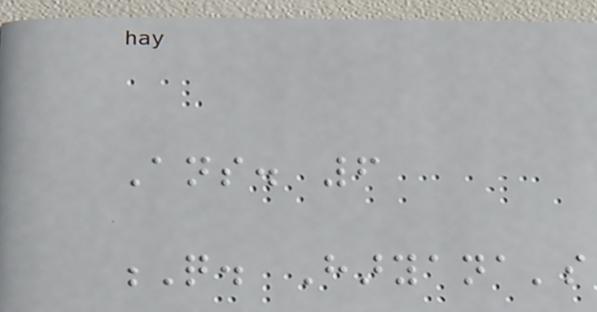Ans. 6
Q. Haryana's
